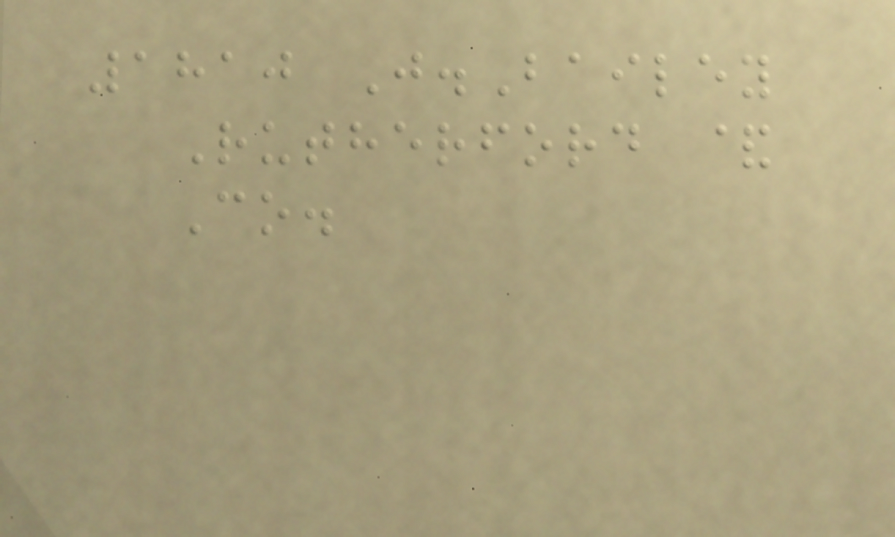1810 J.Bailey
Rutherford &
Co.
